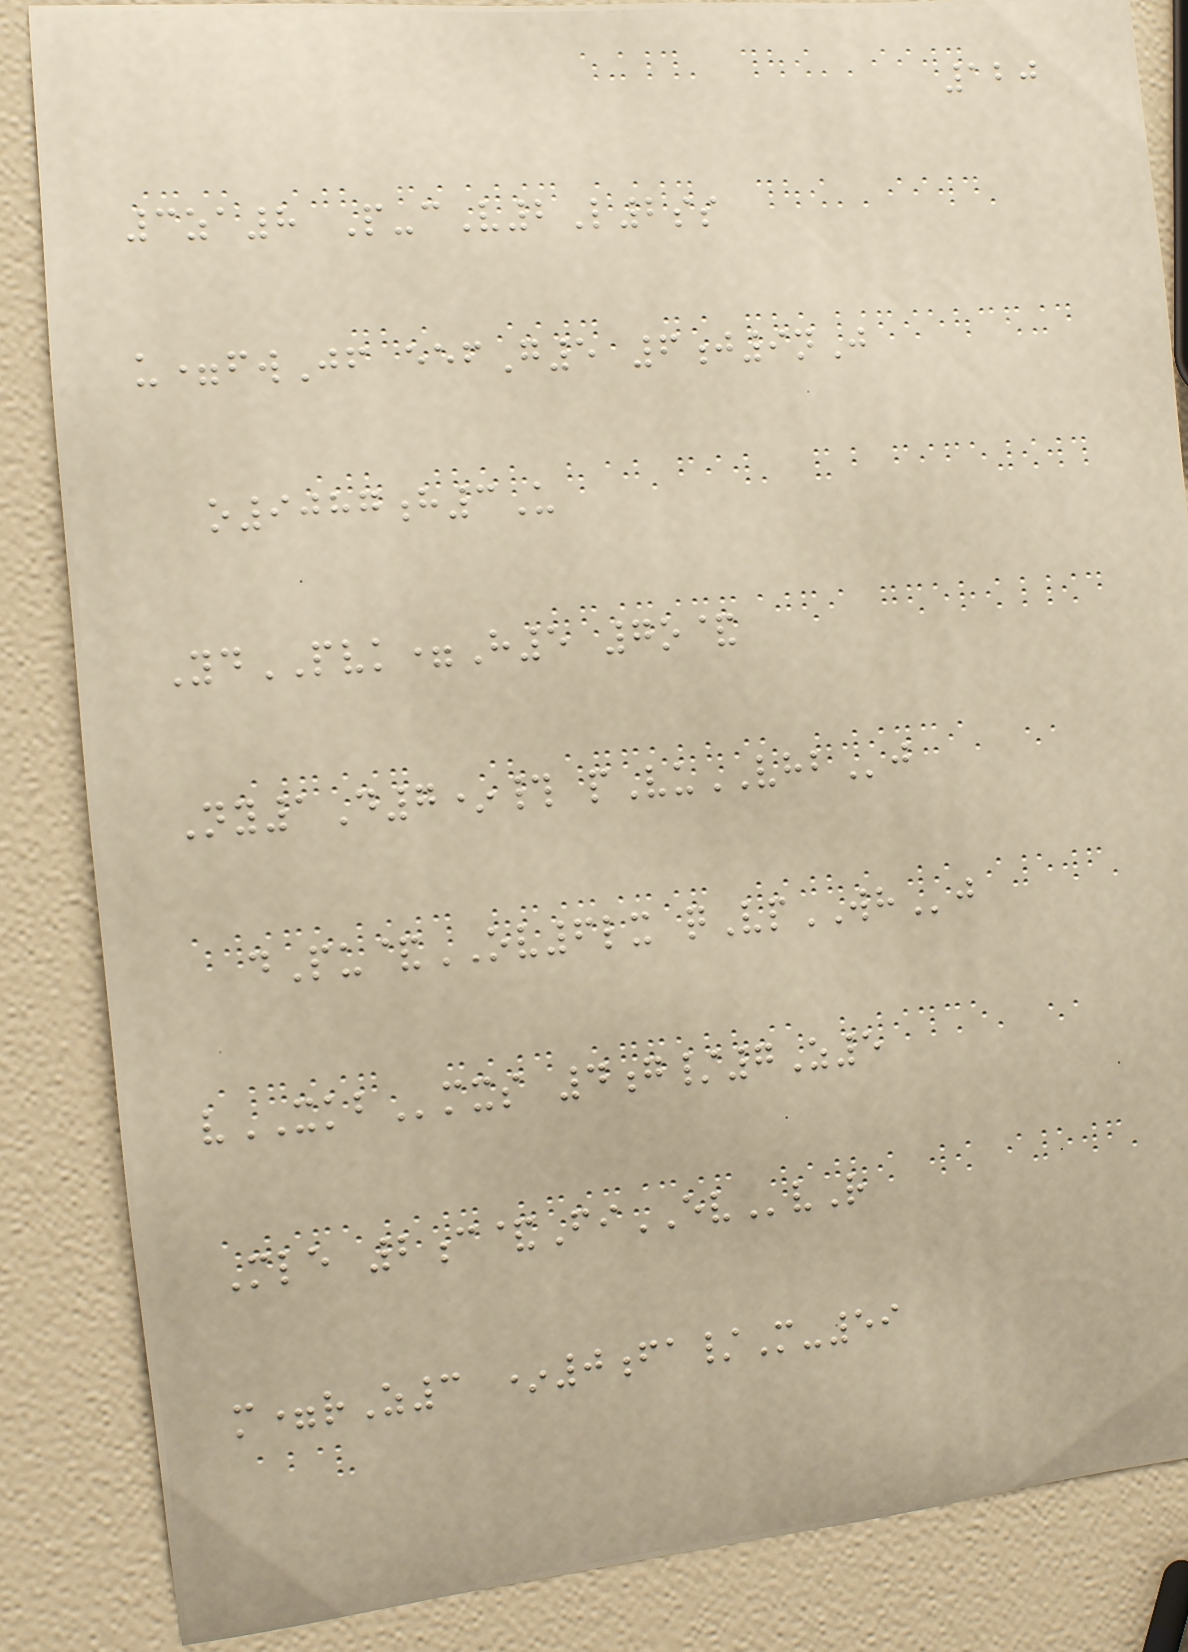120
3za8 P-cV2L2ss
u=fwJf eefG5 6j9nJ
o9087h3U
YdPVK=H5 7o&
Ny1D7*# pVuVHBj
dPu&OV6lx qVpWHj
vXKBmxs 4g/7Z5
Mle 2c&FiEVvR
m=rZ3 *0fa/M-59
